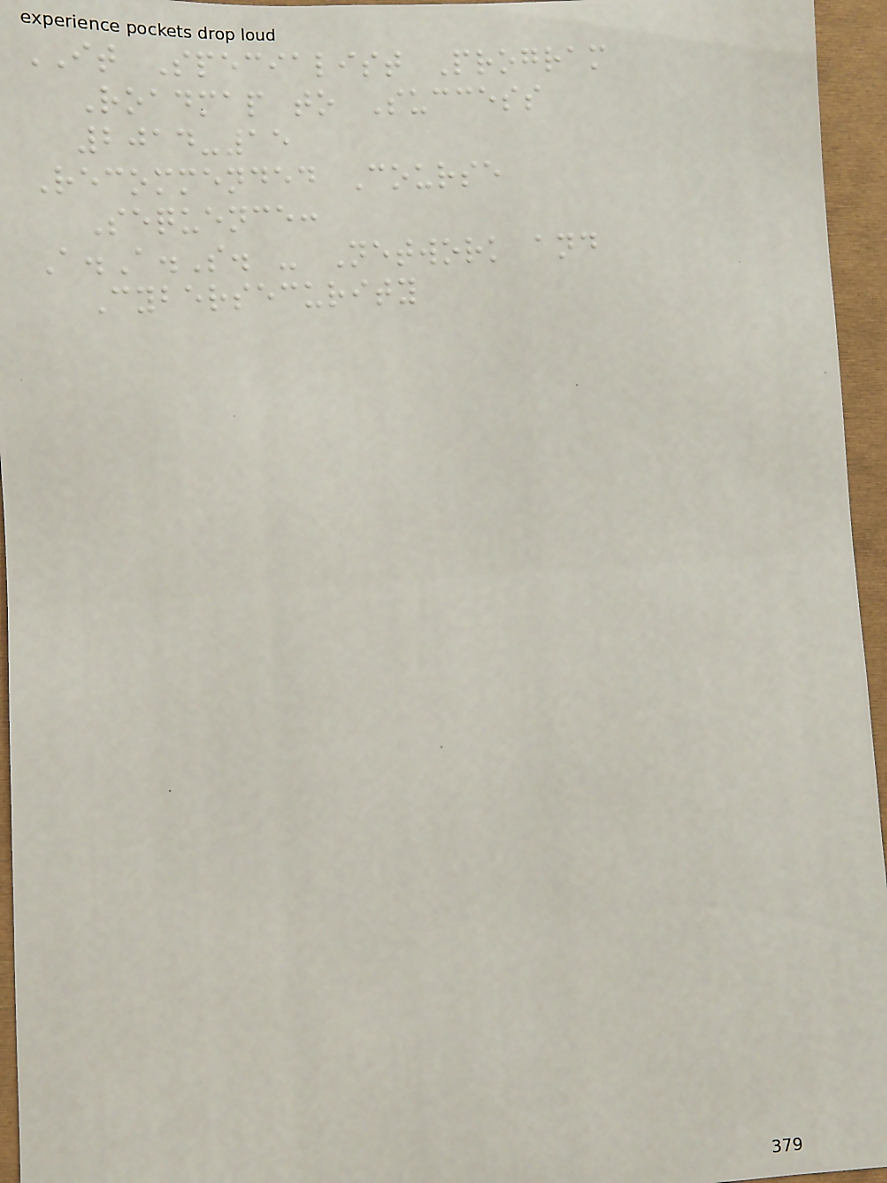IT Specialist Program
Roadmap to Success
2014-15
Recommended Course
Sequence:
A.A.S. - Network and
Cybersecurity
